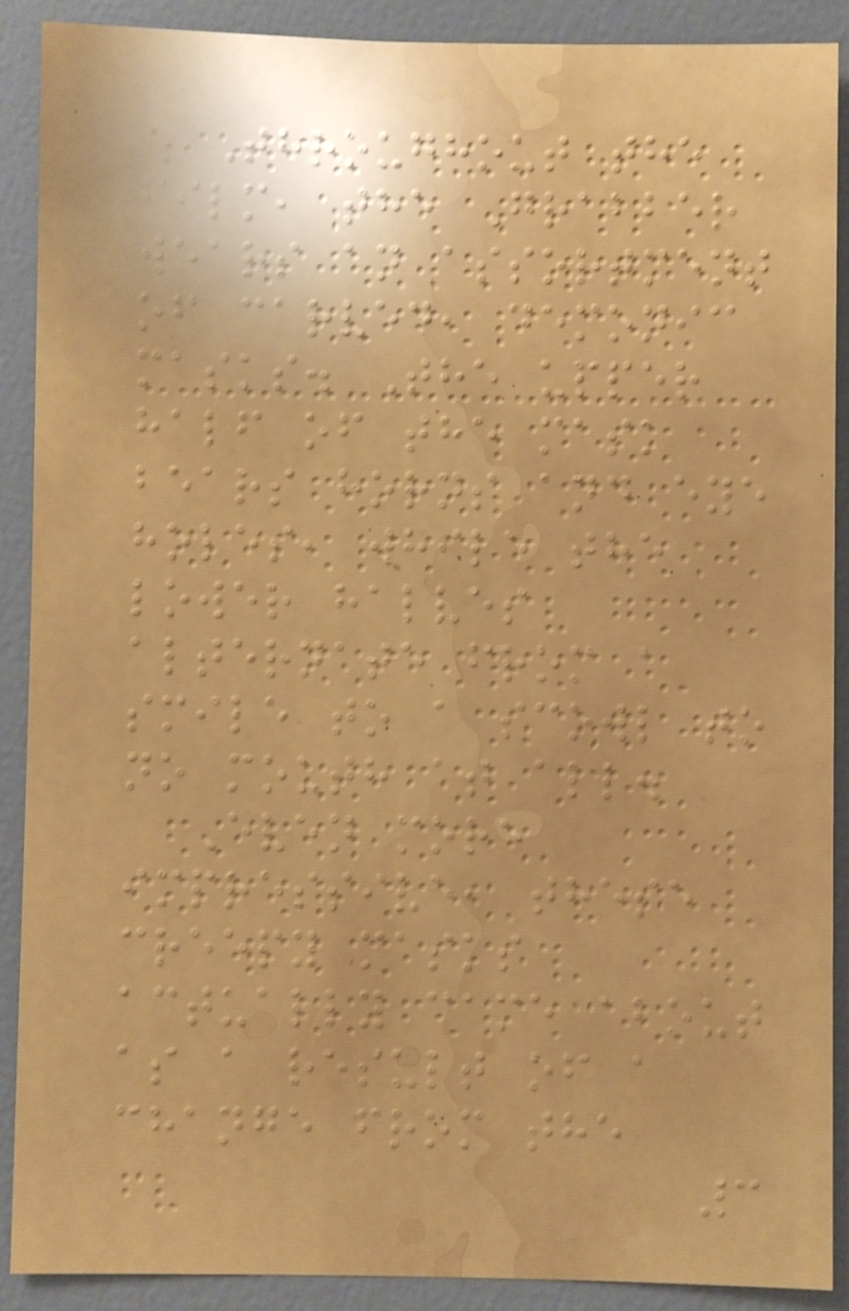Throughout the
film, the Grabber
wears an assortment
of carved, demonic
masks. The upper
half of the mask
bears horns and eye
holes, while the
lower halves
alternate from a
smile to a scowl to
no mouth at all.
Even more
impressive, these
creepy masks
actually came about
as a result of a
change from the
3
